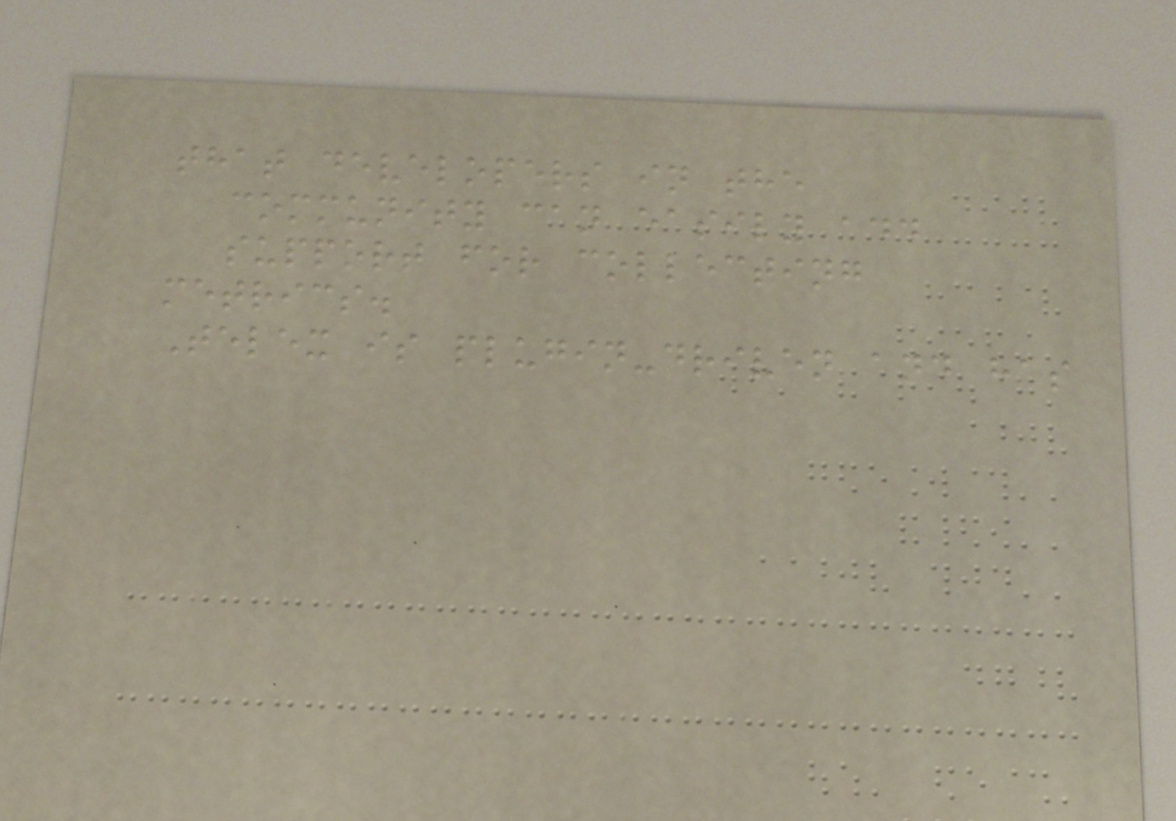that developers in the
community can easily add
support for collecting
metrics.
Telex is plugin-driven and has
